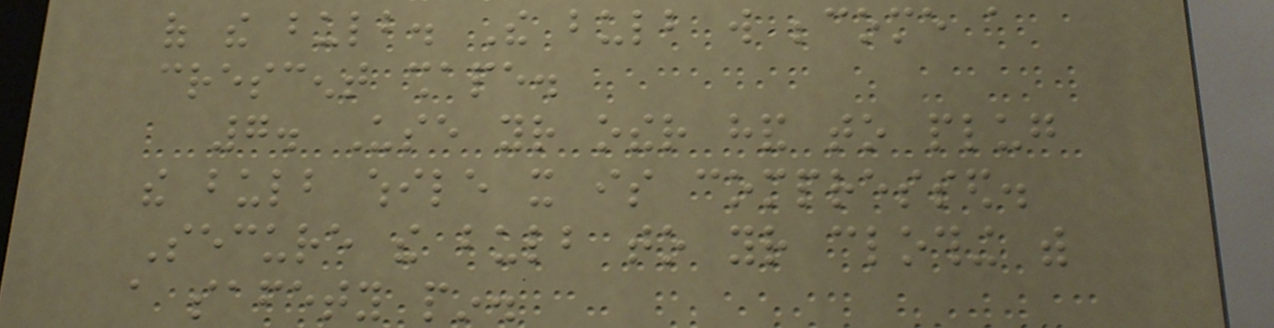of the bulb. The bulb will become a
crescent shape.
7. Use your other hand to plug
the bulb while it is compressed.
Secure the bulb to your clothing with
a safety pin.
